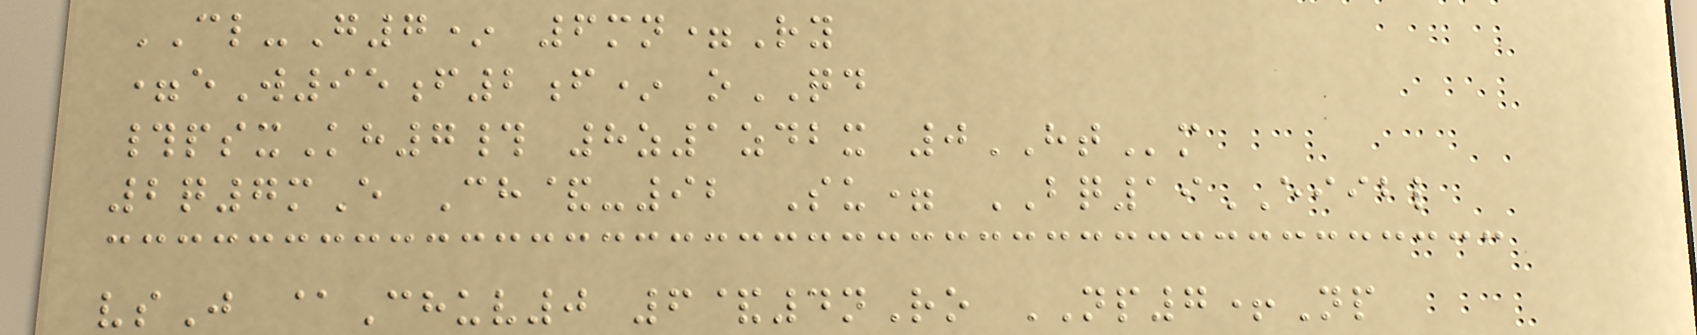CL-G7* 6mn=Ry
=eW95f2f* oQD
#psxKh7# 8z1zdbx 0HTm
2q7mE Ch&-92 Su= BQ19EIIBL
vsJ @Chuv0 6&4nRo NP7+Np
